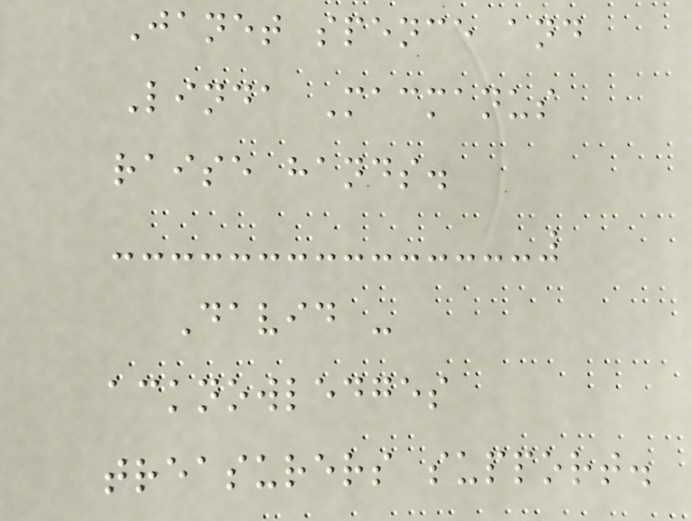Janet spence and
Linda Macmanus
raise hands.
David -
acknowledges
treasurers support.
